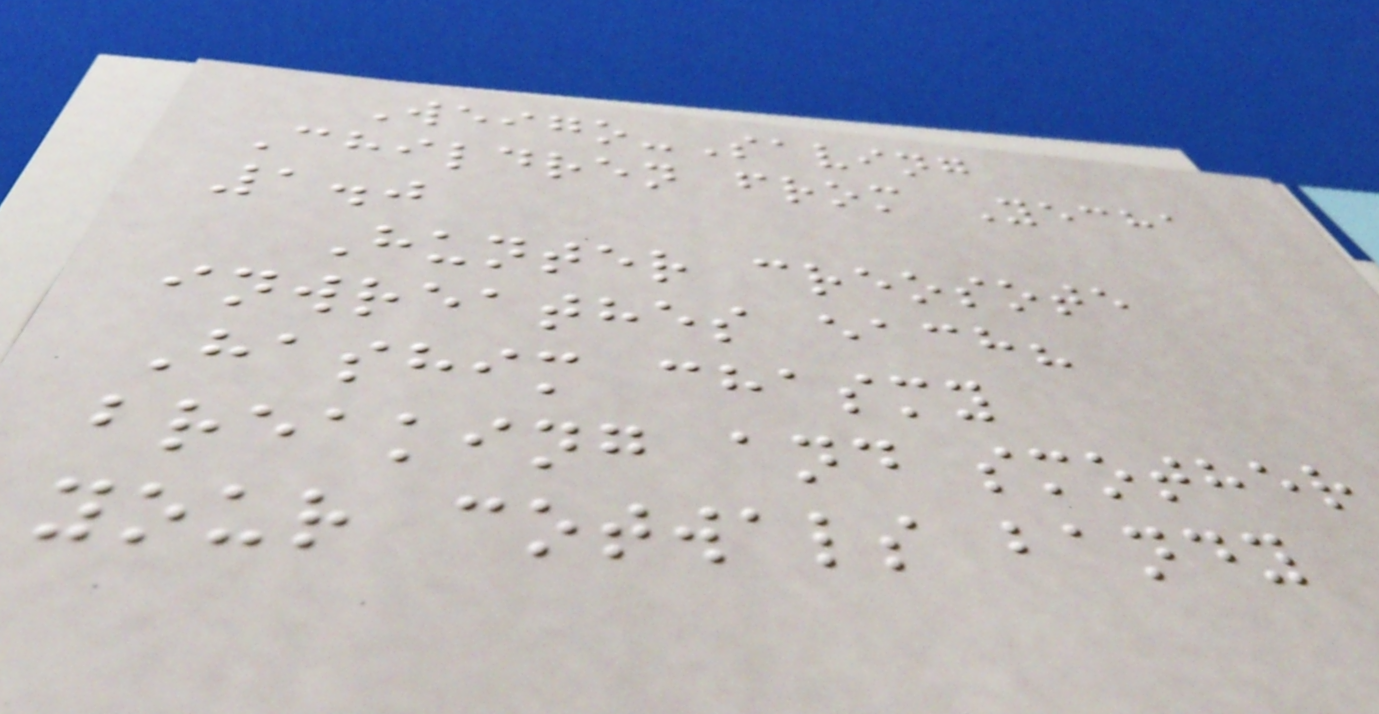Weigo-Saving
Children from Yecha
1.0
Hunter creosote
inwreathes each?
Hashim chasmy
breaking and smother
your cotwals bandy
